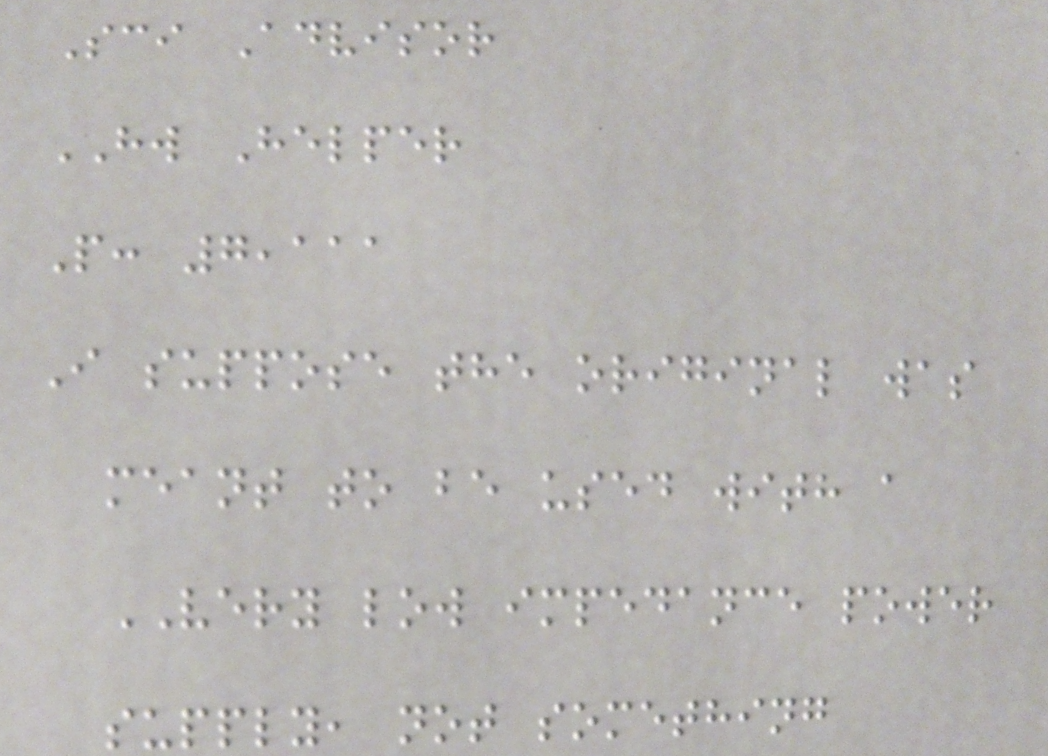Sci Advisor
HW Helper
P: 7,111
I suppose the original was
meant to be used with a
VERY low impedance power
supply, not something
